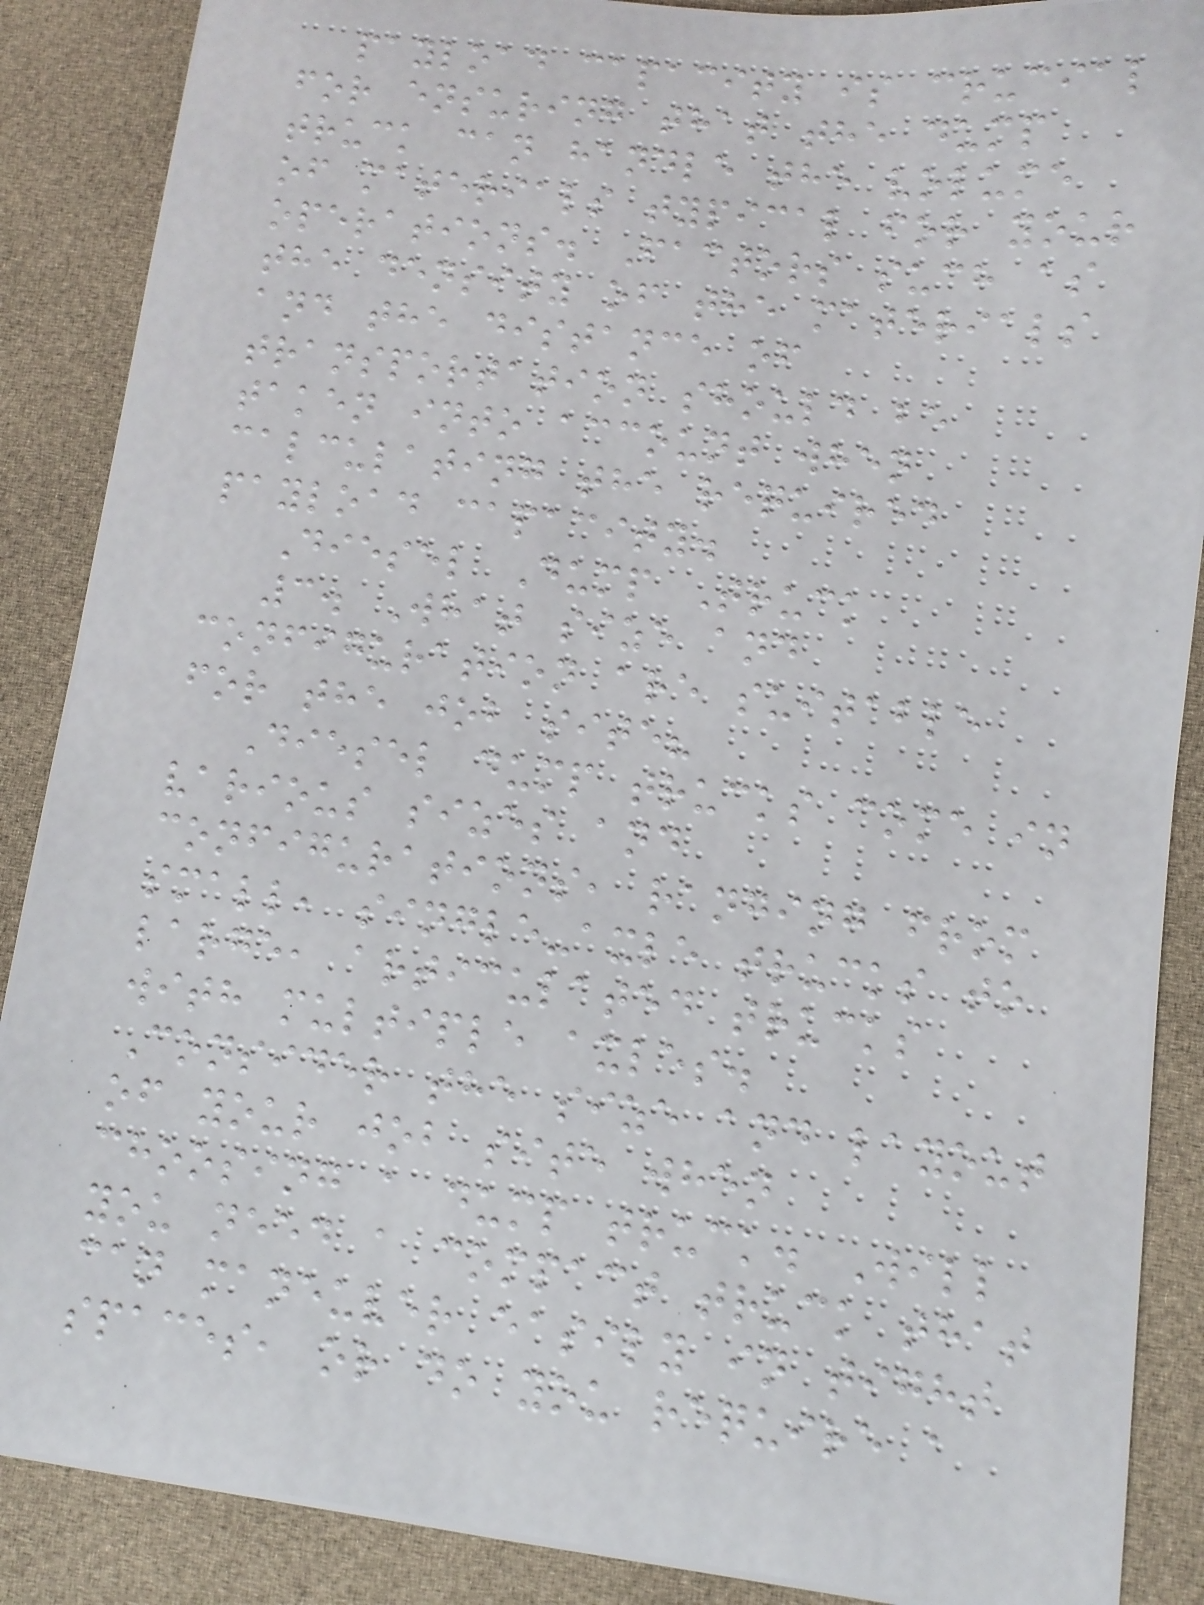payload capacity is crucial
for ensuring that the dump
truck can handle the volume
of materials typical for your
operations. Factors such as
the density of the materials
and the distance of
transportation should be
taken into account when
calculating the required
payload capacity.
Diesel Dump Truck
3. What size and
configuration are suitable
for the job site?
Diesel dump trucks come in
various sizes and
configurations, ranging from
small, single-axle trucks to
large, articulated trucks
with multiple axles.
Consider the size and layout
of your job site when
choosing a dump truck. Will
you need a compact truck that
can maneuver easily in tight
spaces, or do you require a
